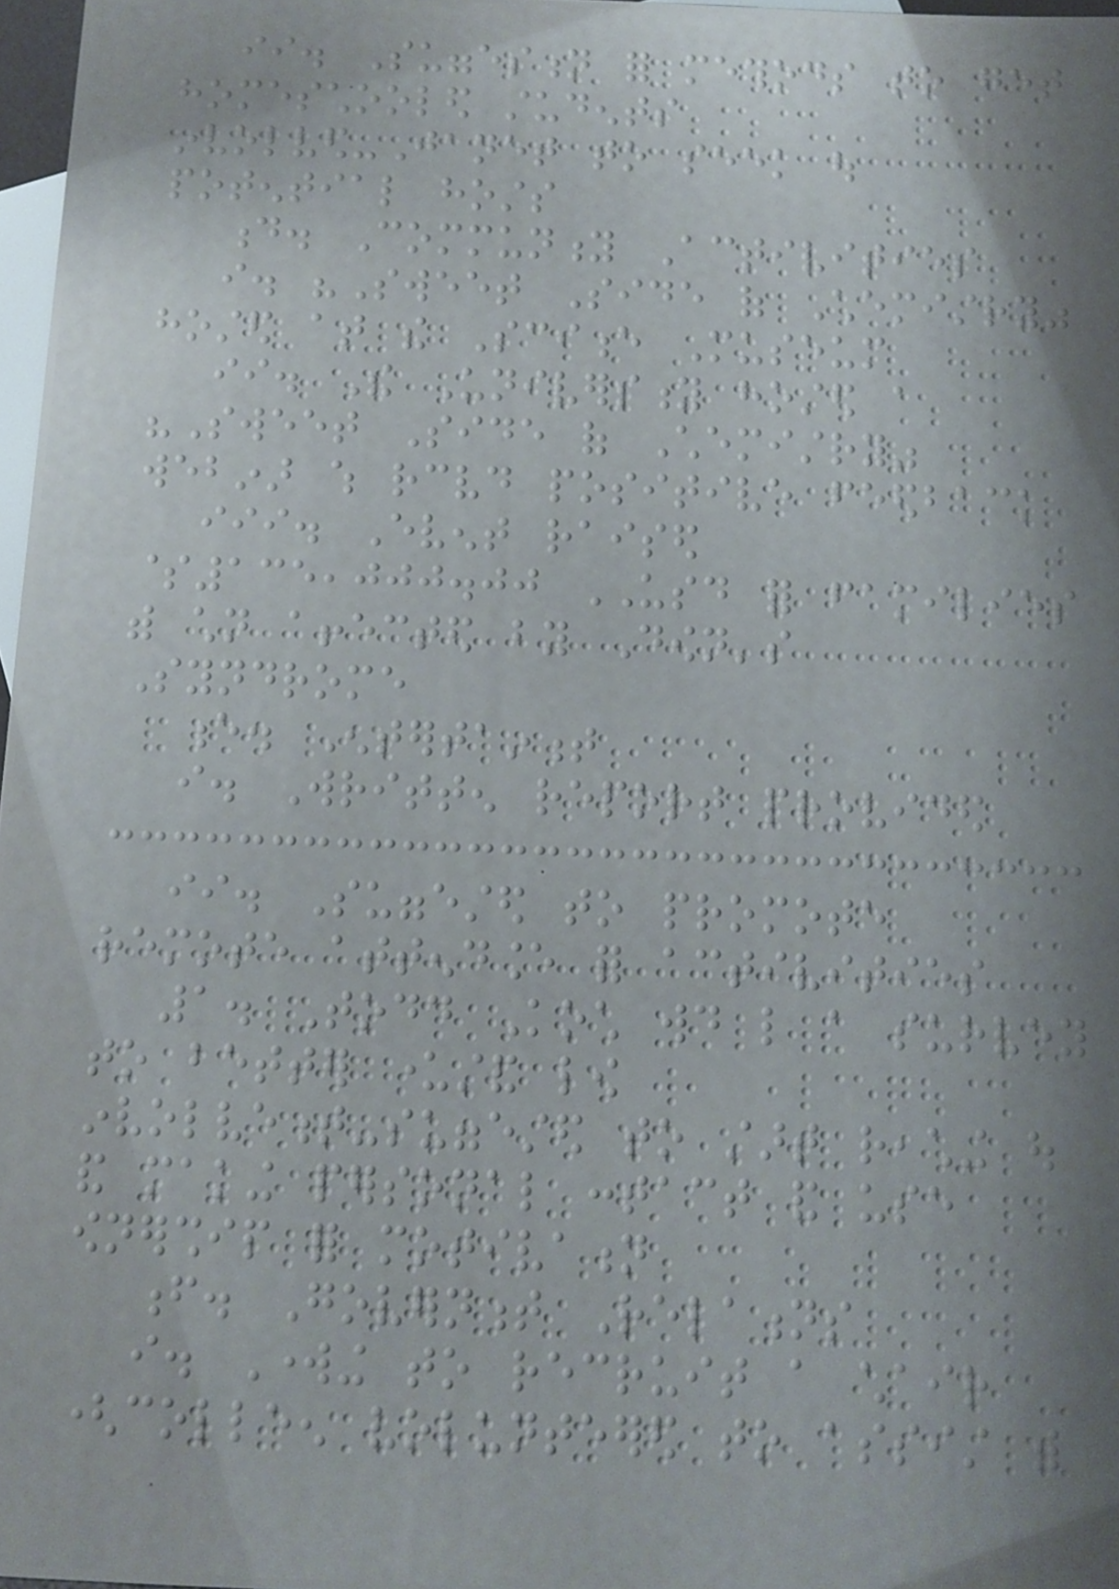ii. Suggestion for methods to get
homeschooled students
involved-Janet to seek out
potential hosts
d. Community Activities
i. "Sweet Side of Chemistry"
hosted at the Science Museum
ii. The University hosted a
"Sweet Side of Chemistry"
webinar which received positive feedback
iii. Event raised
$135,000.00 USD for families
with children affected by Down's
Syndrome
e. Entertainment
i. Written report provided
ii. Suggested to promote
remote attendance for activities
1. Todd Koch would like a survey
to better understand low
involvement-suggested to start reaching out
and making personal contact and use
ownership for motivation
f. Government Relations
i. Working to recruit a chair
(colleen volunteered to assist with
